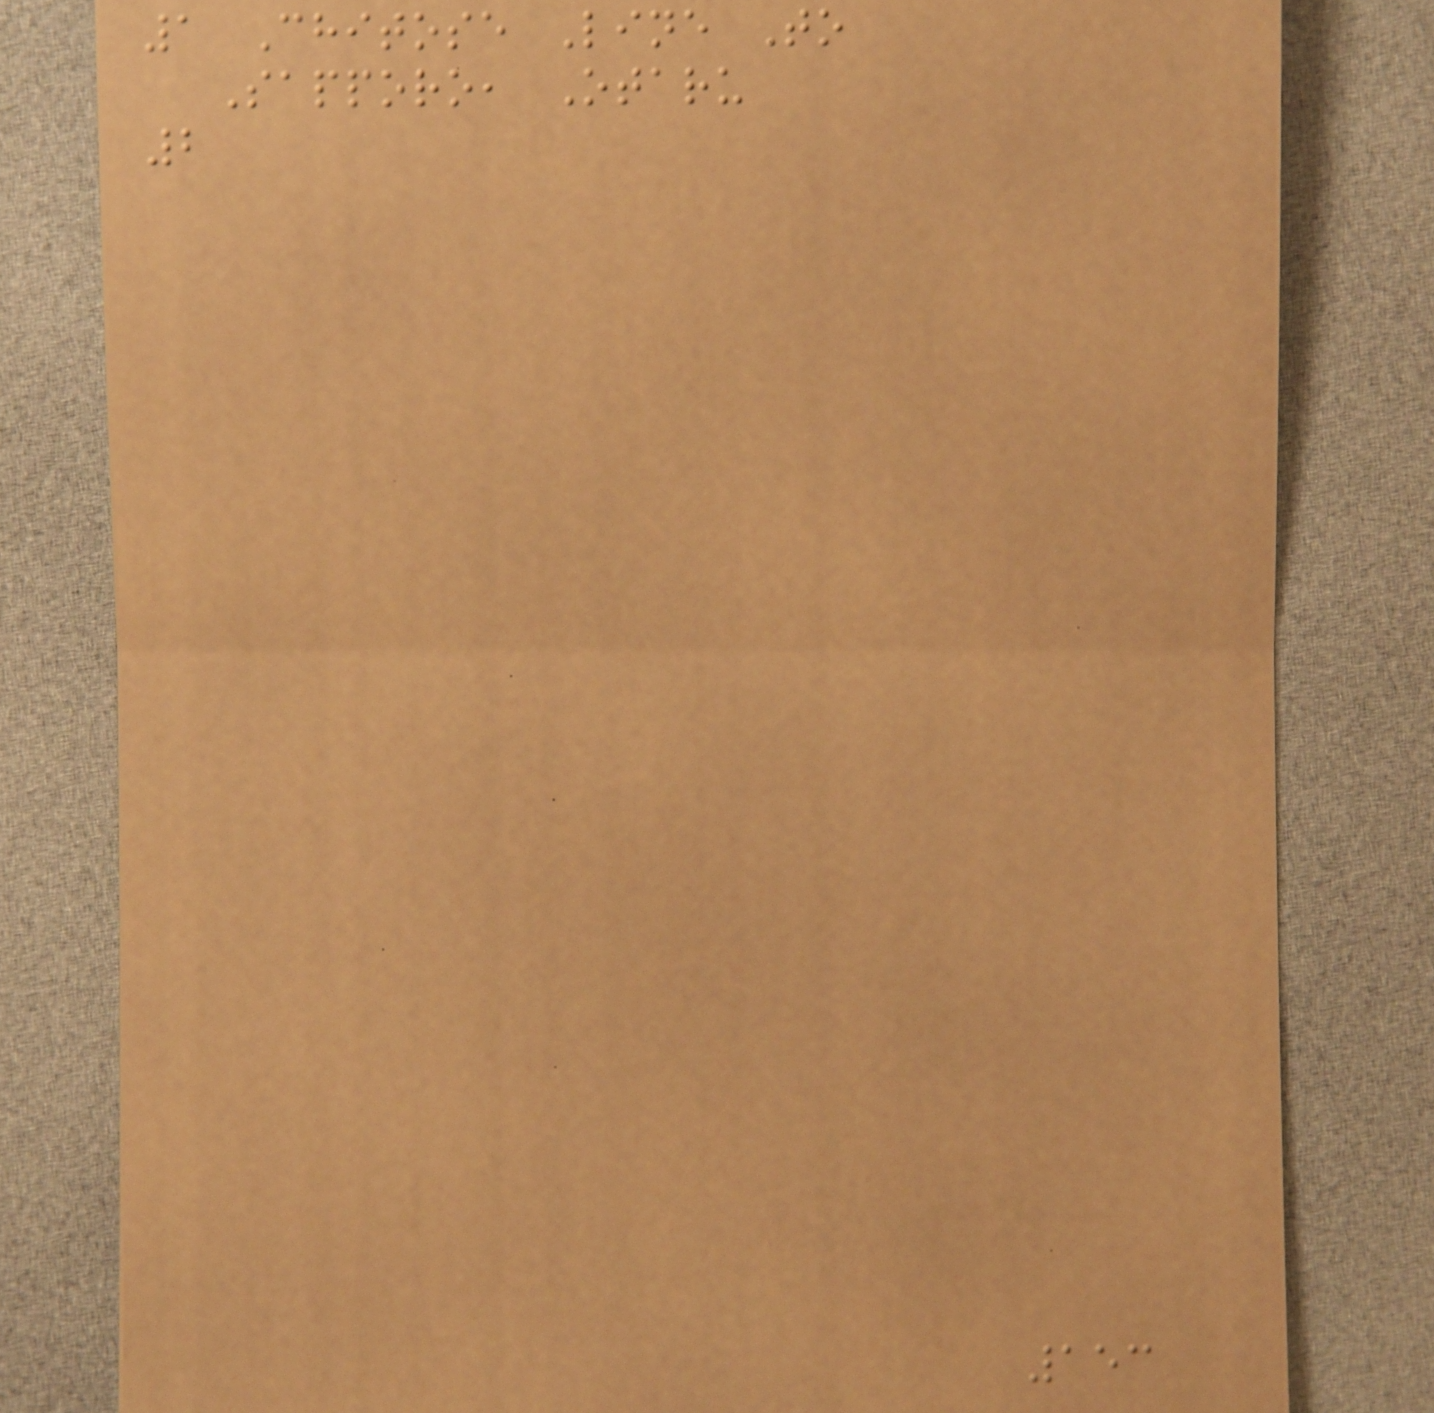1 Chitose Line To
Sapporo, Otaru
2
153
